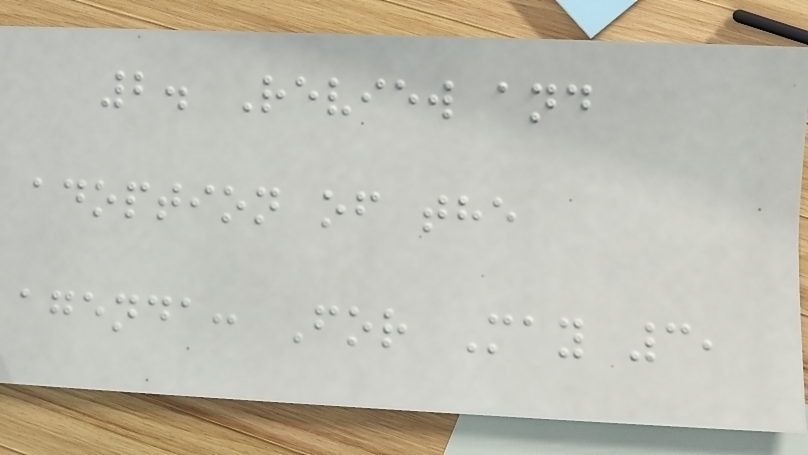2. Review and
adoption of the
agenda: For May 3,
